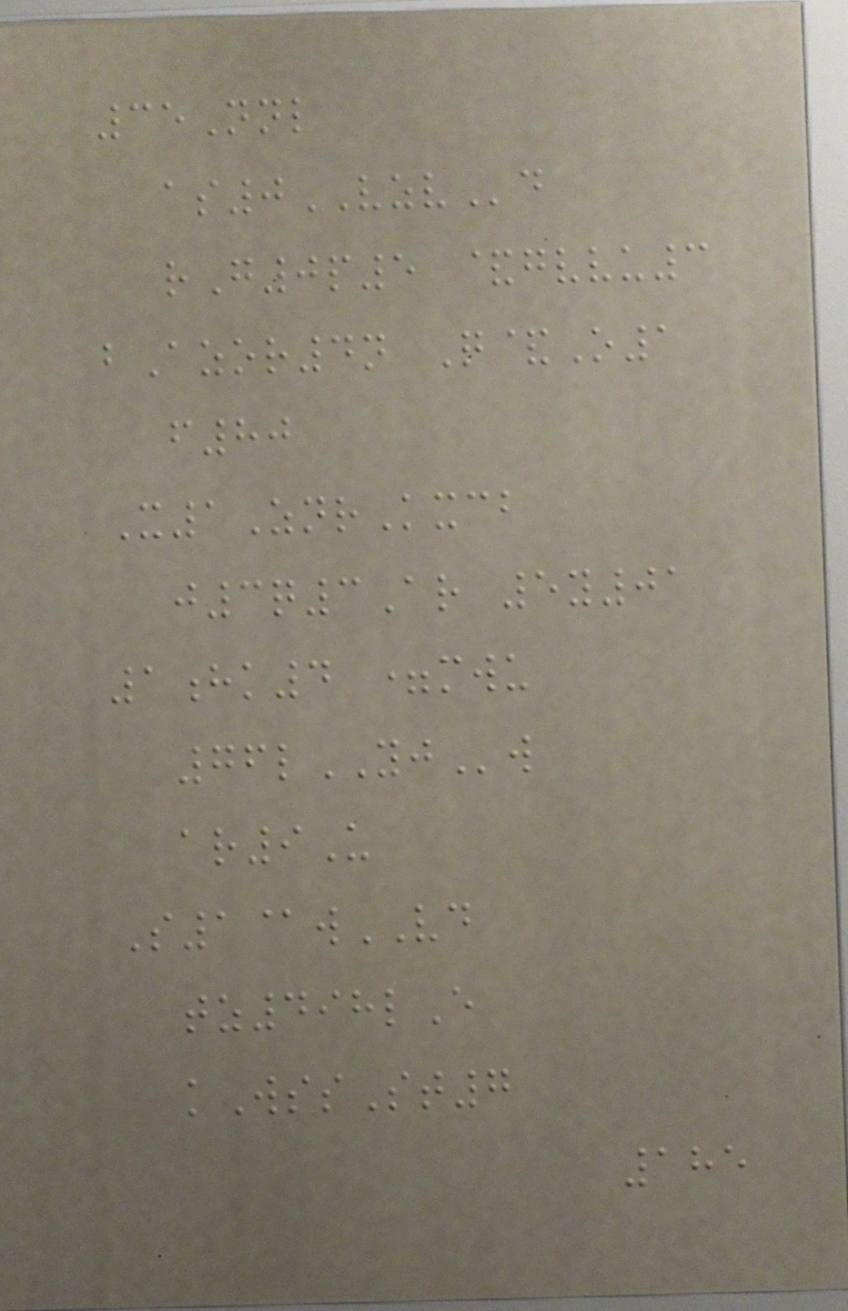35Nnl
as0VZVd
rG0p5 &gvvu3
bAzor4n Q&O1
f80
X1ZnrKxcb
j3q3Ar 5y01
1hk4 =mwu
76lYJw
ar9U
S1@wVD
tz498lE
kWssSt7
185
